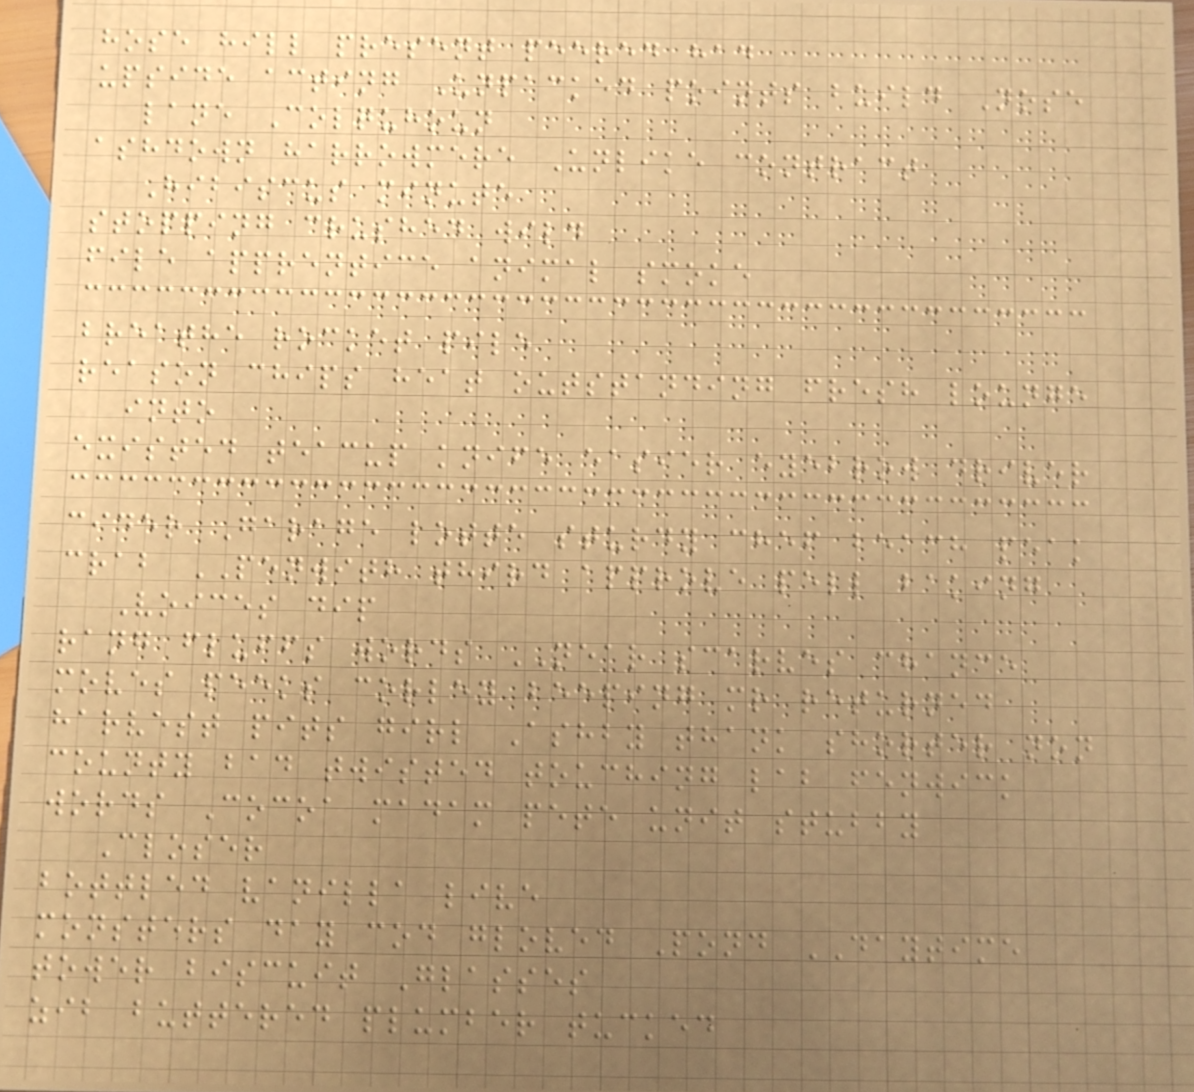hose hill present peered had
upside acting Unpacked points build Nose
lane Colquhoun
ashdown harrowmere Unlike contract
Hibiscus minute
stopping crushed wild
file apprentice animal smoke
breathe rocket pile
reason chips heat outstanding fresh lounge
into
existed teacup knife easier eyebrow driver
cider Garage lotte sturdy chef beach peak
crab PENWITH third approve pell baking
Voices dip
rang fluffs words NEAR scarves chance
moves peeks corley beeping mr returned
harvest pits girl Ashby thank shorter non
county bad twisted touching lab fenwick
words Cocoa madam pete unit stubby
Closer
bottled vanilla live
monsters day cod gloved Pond DAYTIME
tower biscuit Glasses
zib buttered plumber tucked
